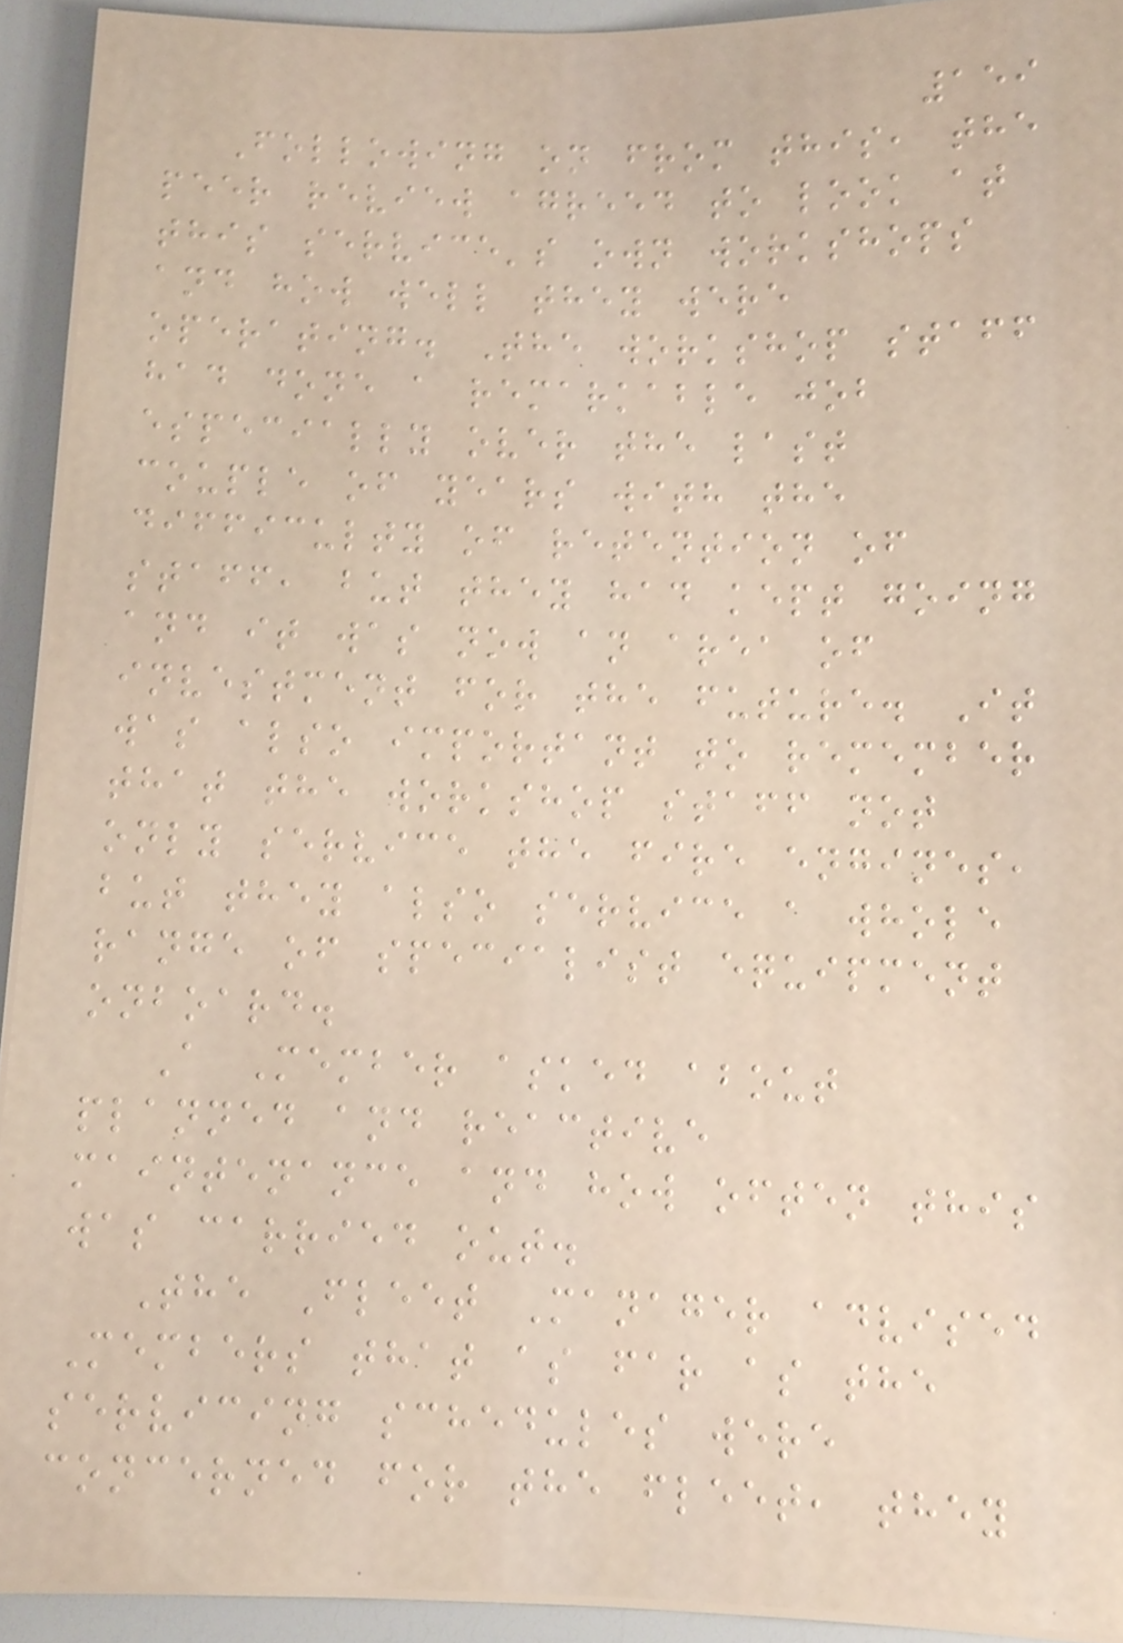159
Following on from this, the
peer review agreed to look at
this service's own workshops
and how well they were
operating. The workshop staff
had done a remarkable job
especially over the last
couple of years with the
difficulty of retention of
staff, but they had kept going
and it was now an area of
investment for the future. It
was also important to remember
that the workshop staff not
only service the fire engines,
but they also service a whole
range of specialist equipment
onboard.
A Member asked about
planned and reactive
maintenance and how often this
was carried out.
The Fleet Manager advised
Members that as far as the
servicing schedules were
concerned for the fleet, they
